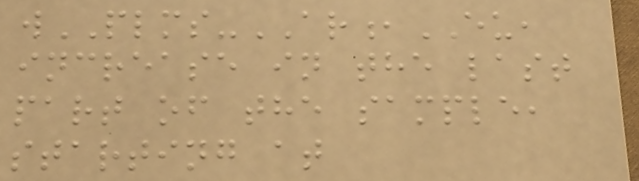wPLMS-AR,EU,
increase in the last
part of the sample,
starting at
